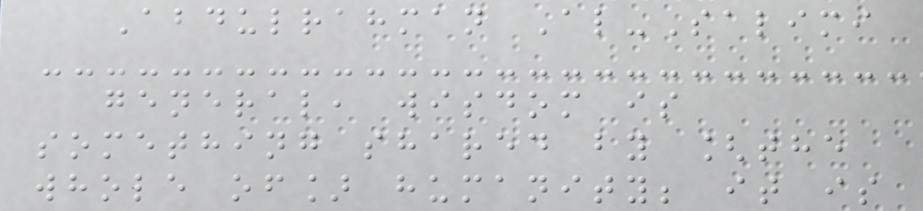Abdulrahman Al-Salimi
general, wisdom is
something shared by [the
whole of] humanity; it is
